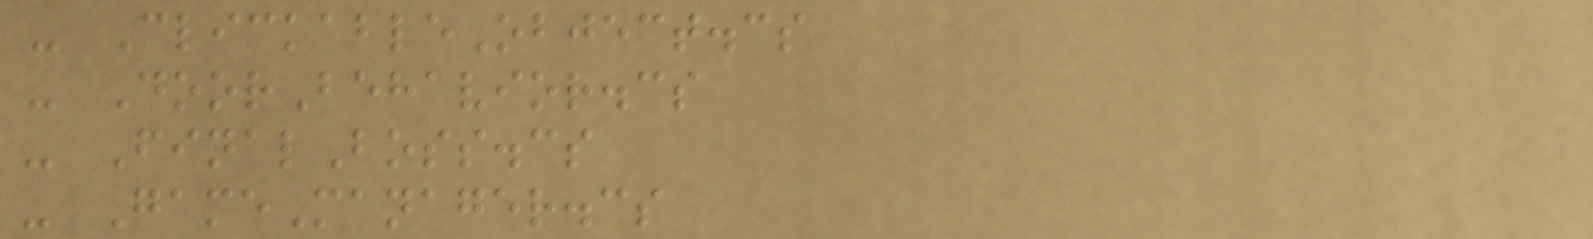- ClickableObject.cs
- DoorBehavior.cs
- FinalBoss.cs
- GameManager.cs
